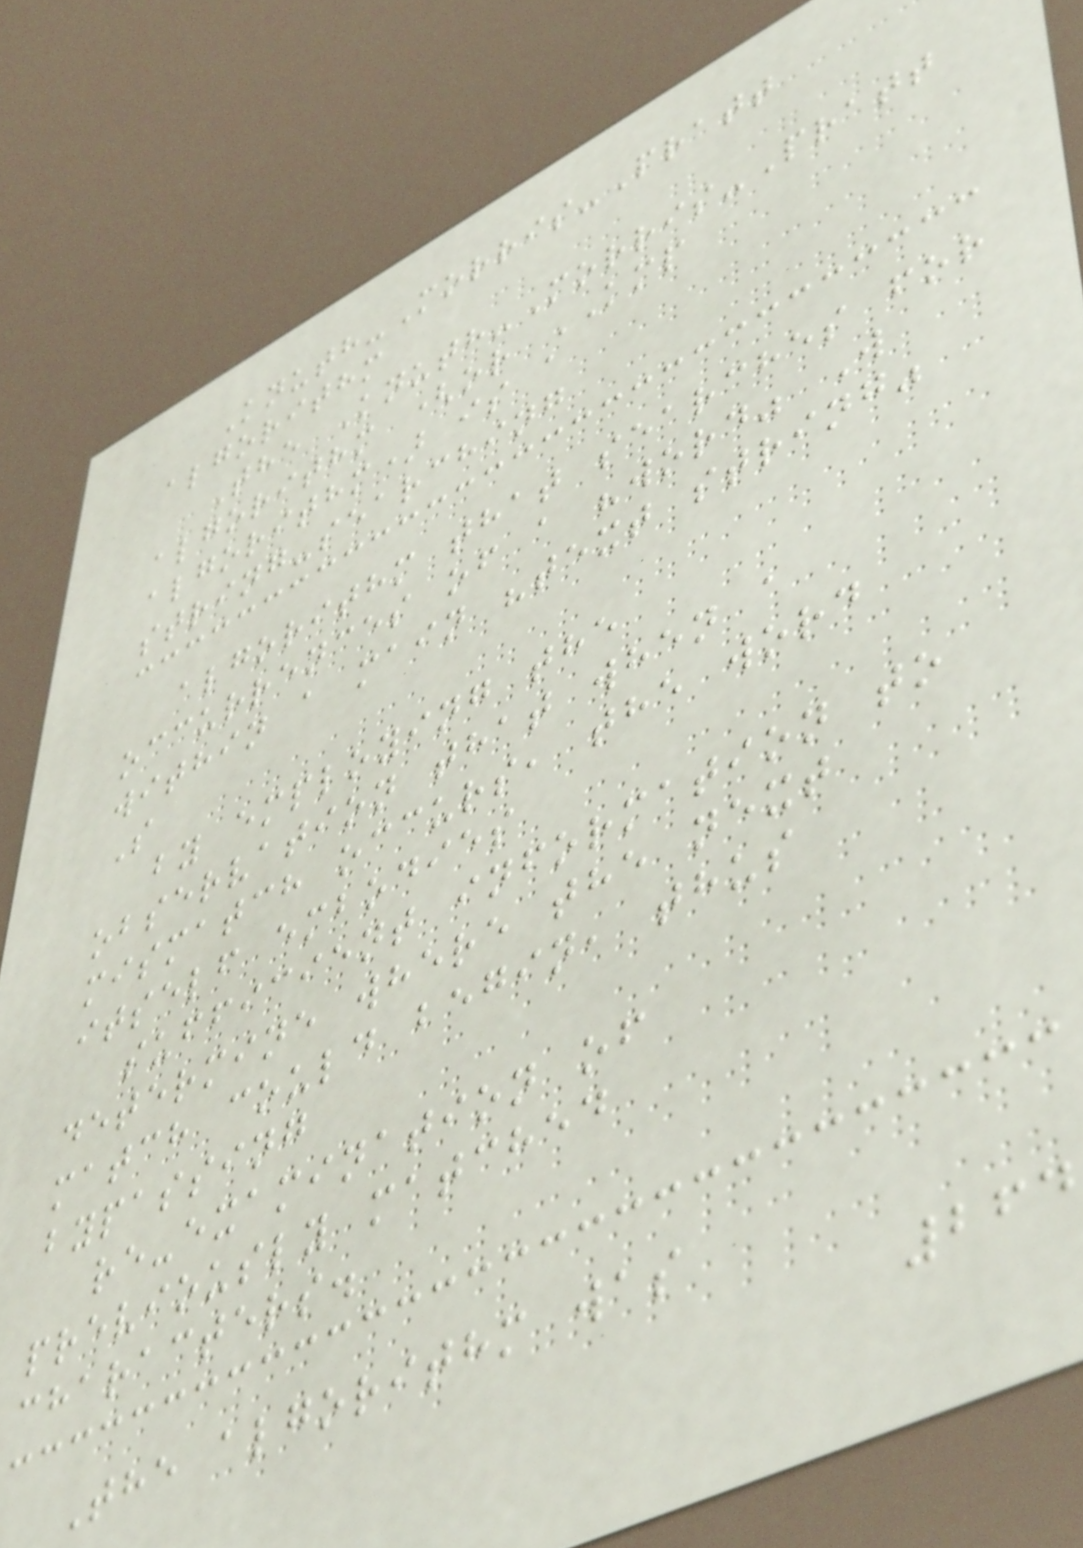Knuth-Morris-Pratt
algorithm
The Knuth-Morris-Pratt
algorithm (or KMP
algorithm) is a
string-searching
algorithm that searches for
occurrences of a "word" W
within a main "text string"
S
by employing the
observation that when a
mismatch occurs, the word
itself embodies
sufficient information to
determine where the next
match could begin, thus
bypassing
re-examination of
previously matched
characters.
The algorithm was
264
